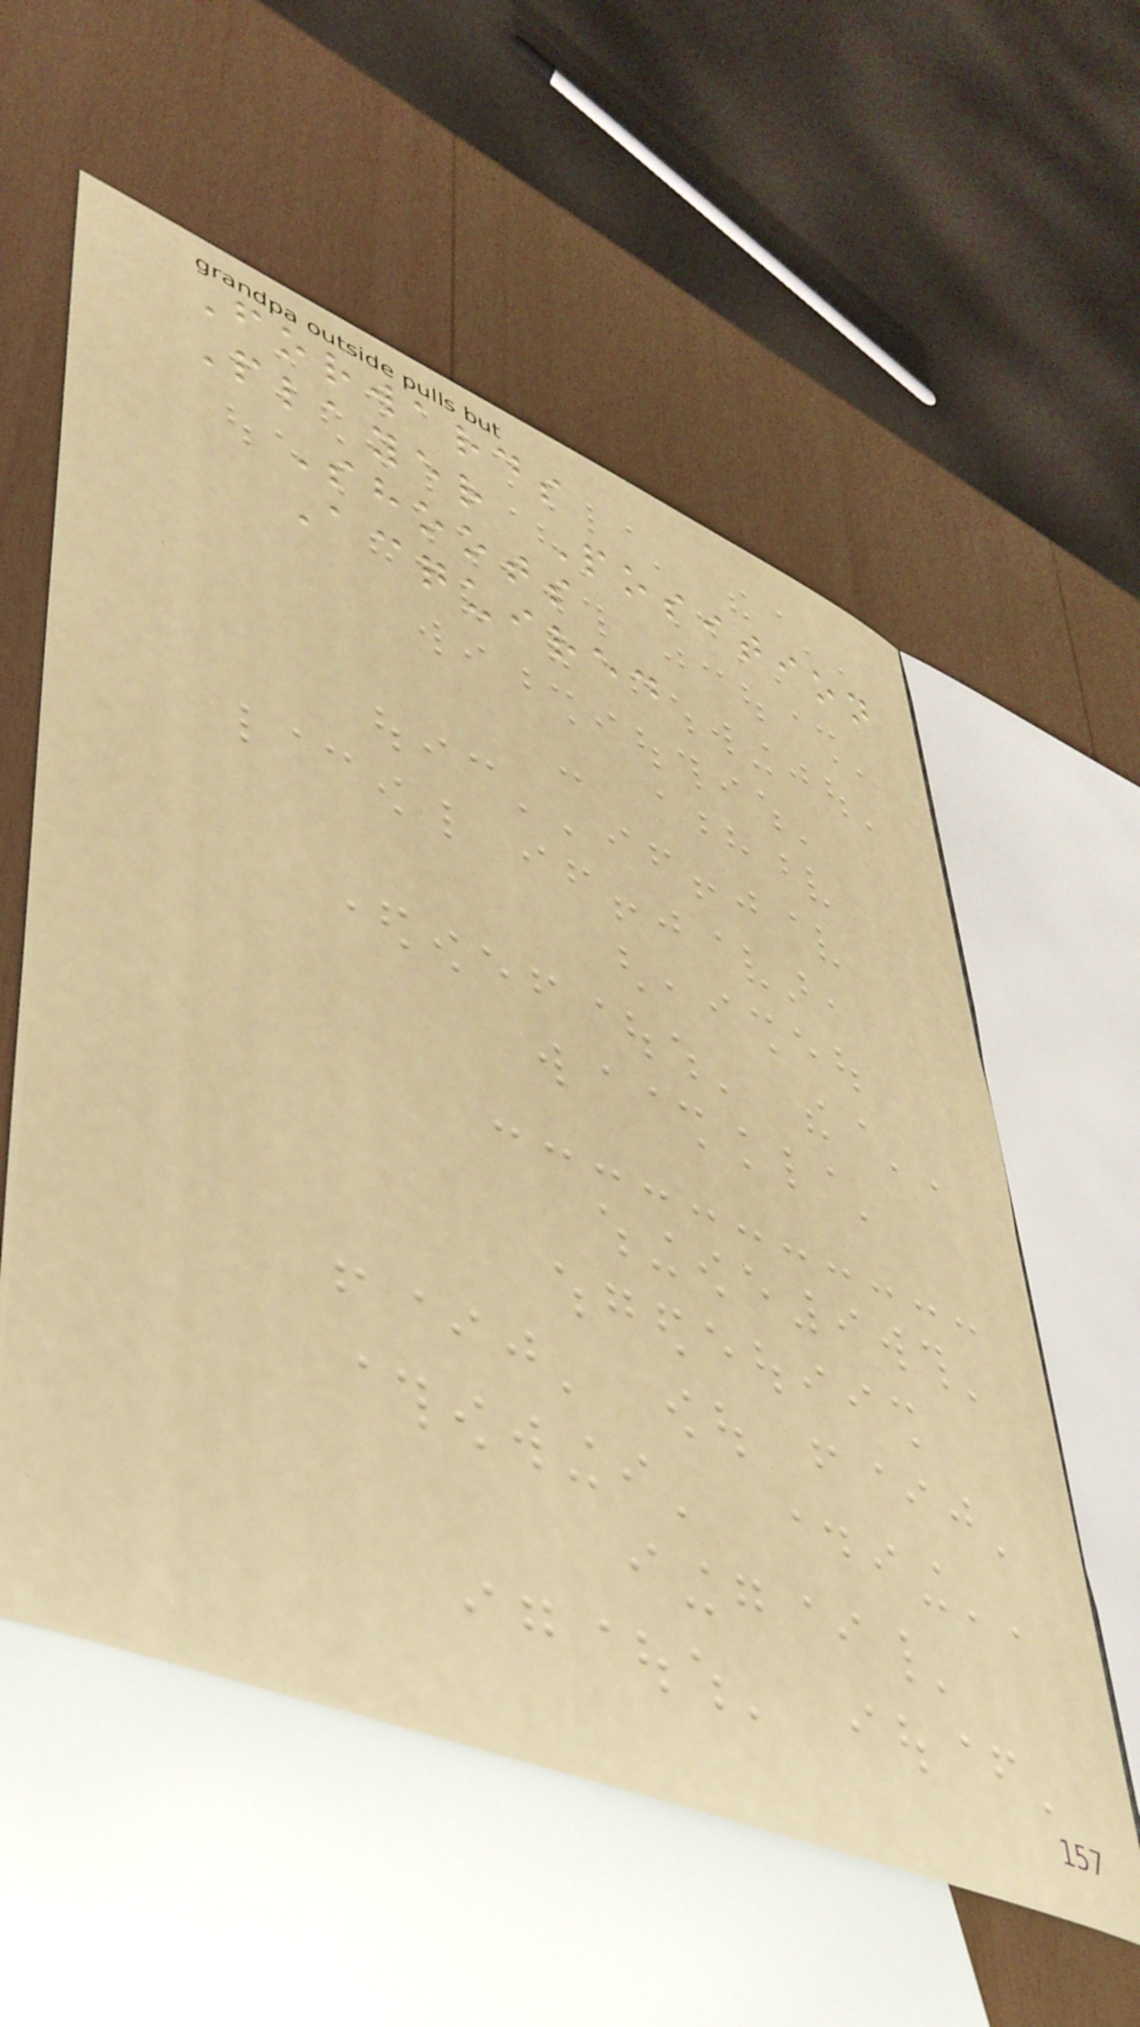Forwards
Player Position
Shoots
Acquired
